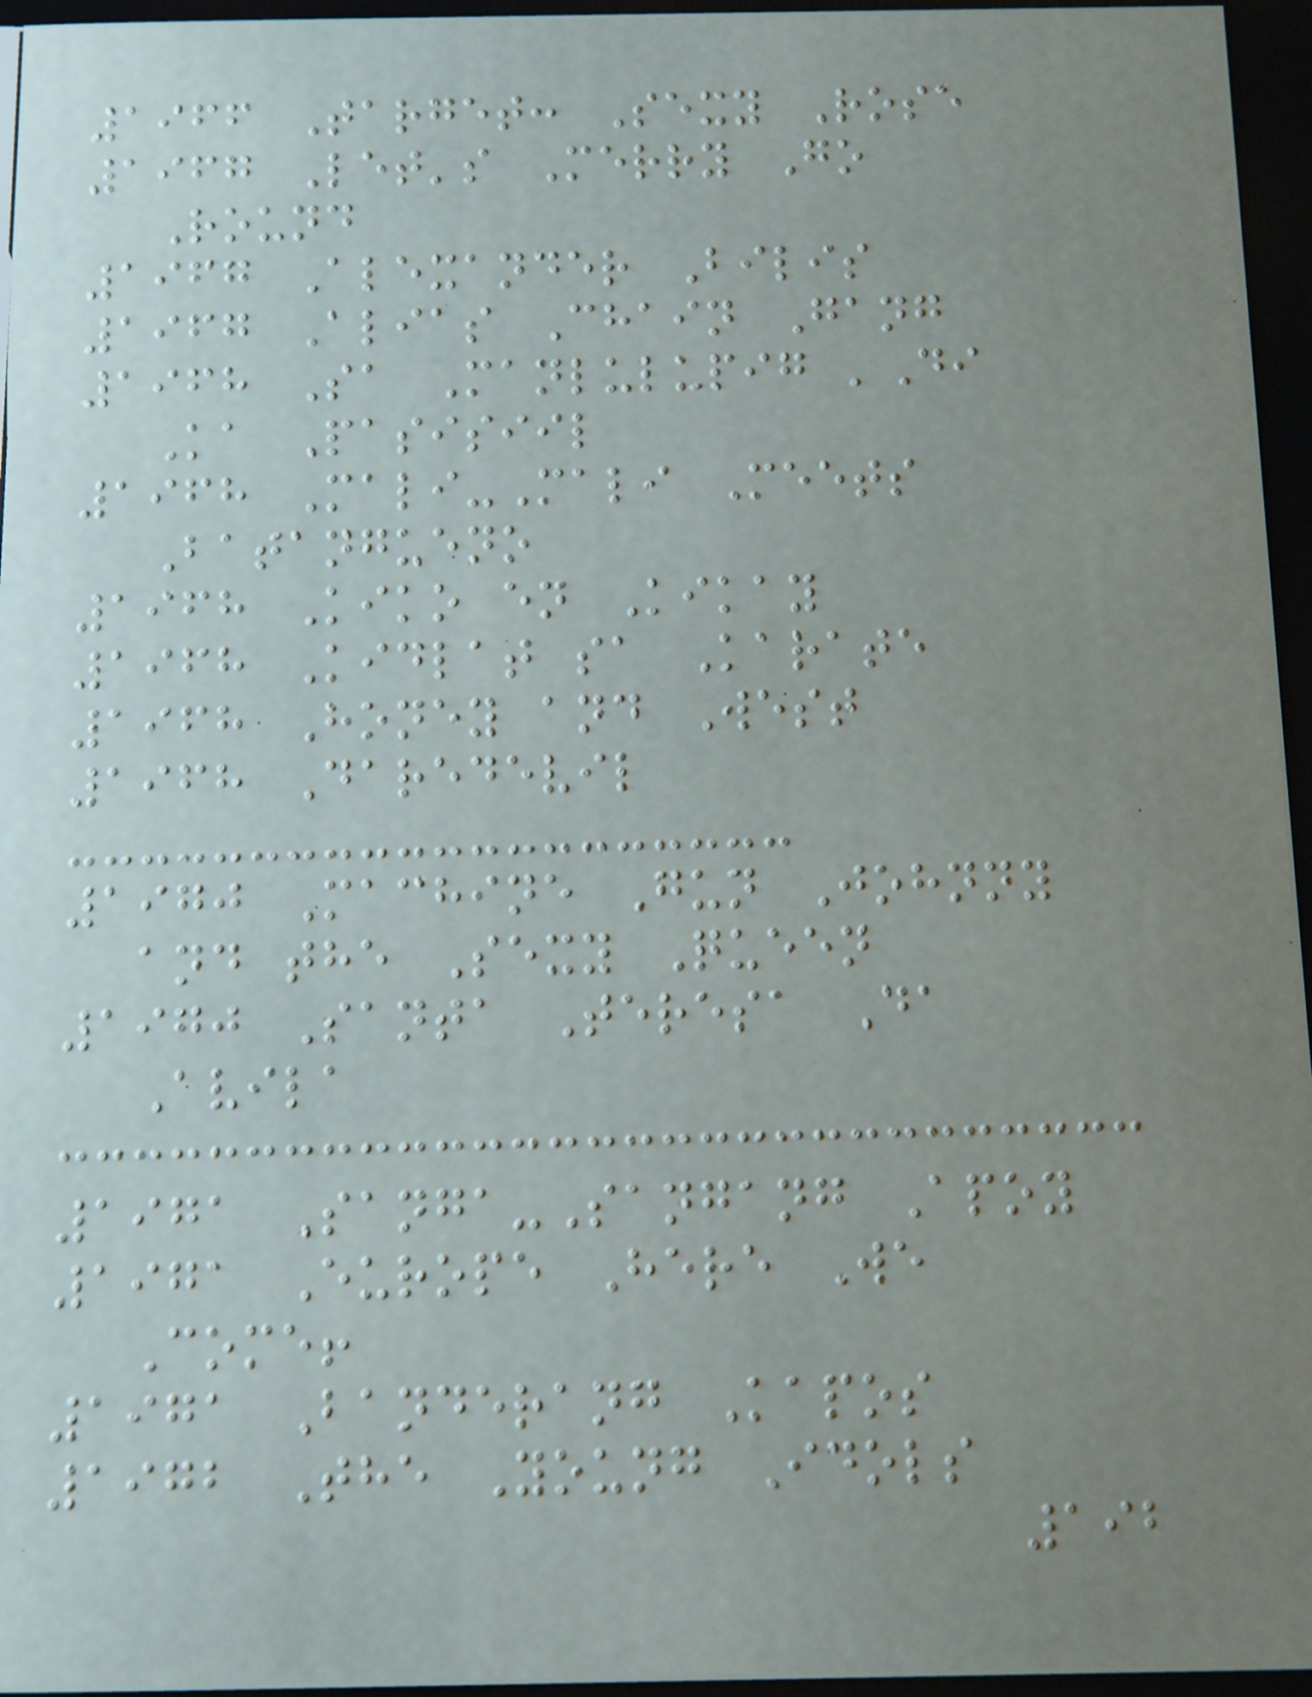1966 Target: Sexy Rose
1967 Let's Merry Go
Round
1967 Alexander Bilis
1967 Alias Chain Gang
1968 Sa Manlulupig 'Di
Ka Pasisiil
1968 Mali-Mali Meets
Batangueno
1968 Kiko en Kikay
1968 Kidlat sa Karate
1968 Honey and West
1968 Daredevil
1970 Machine Gun Johnny
and the Sexy Queen
1970 Santa Teresa Da
Avila
1971 Sanga-Sangang Apoy
1971 Europe Here We
Come!
1971 Banderang Kapos
1972 The Young Idols
192
